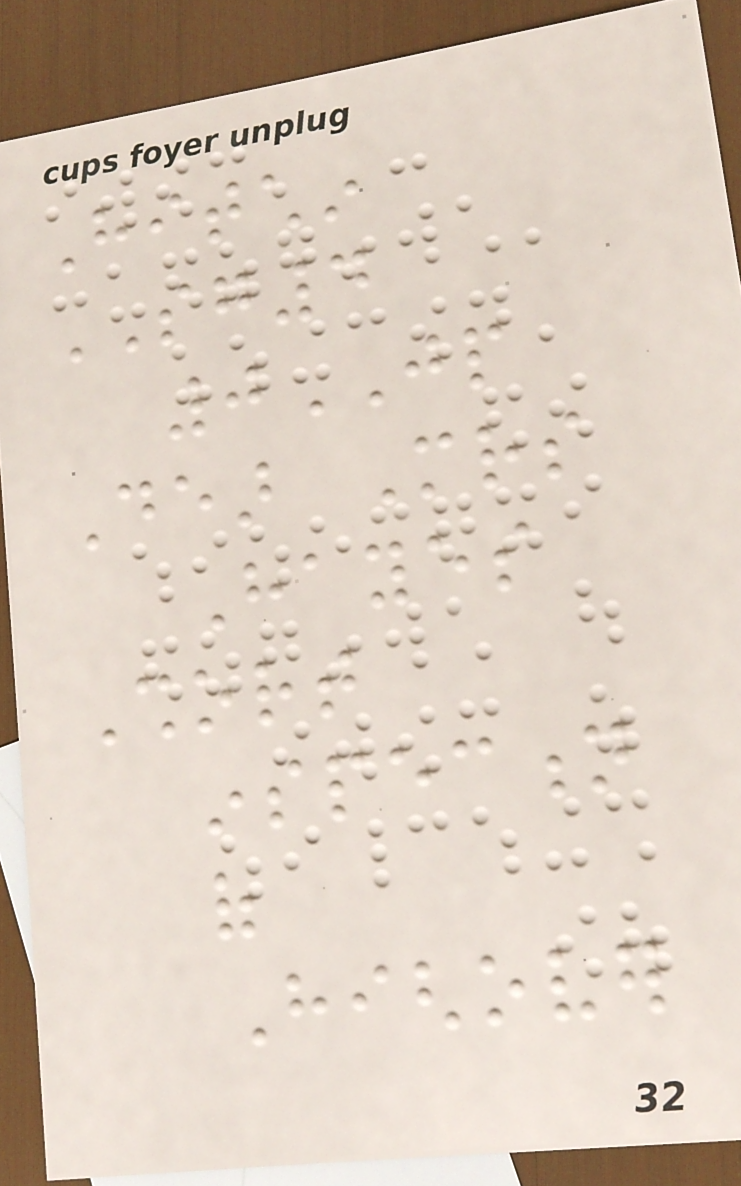Hitchin
SG4
0JP
Dear Mrs
Hayes
Short
inspection
of
Highover
